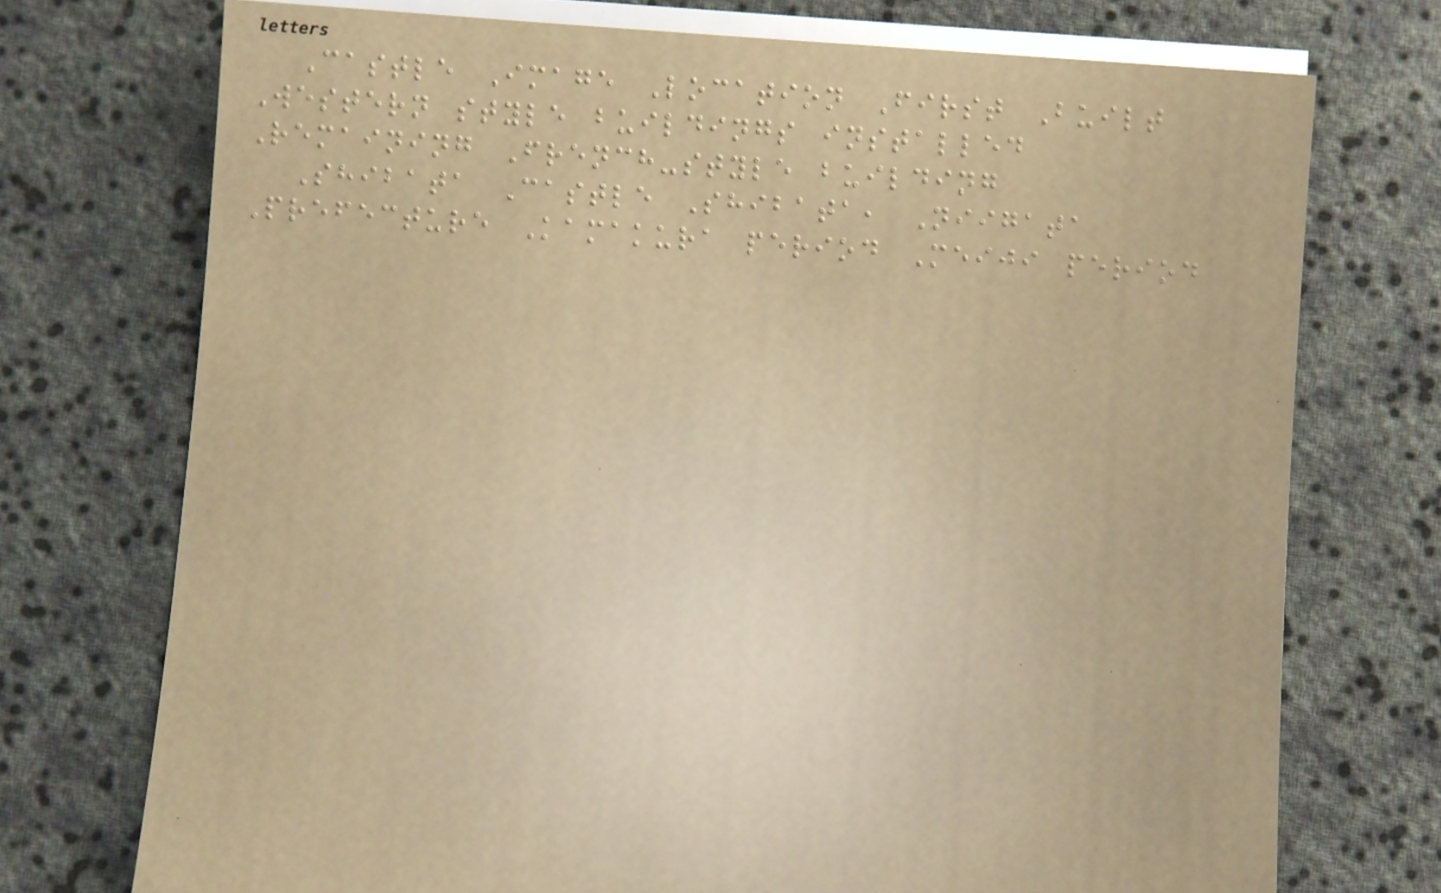Castle Image Location First Built
Western style buildings installed
Remaining French-style building
Shibata Castle Shibata, Niigata
Prefecture Kamakura period Meiji period
